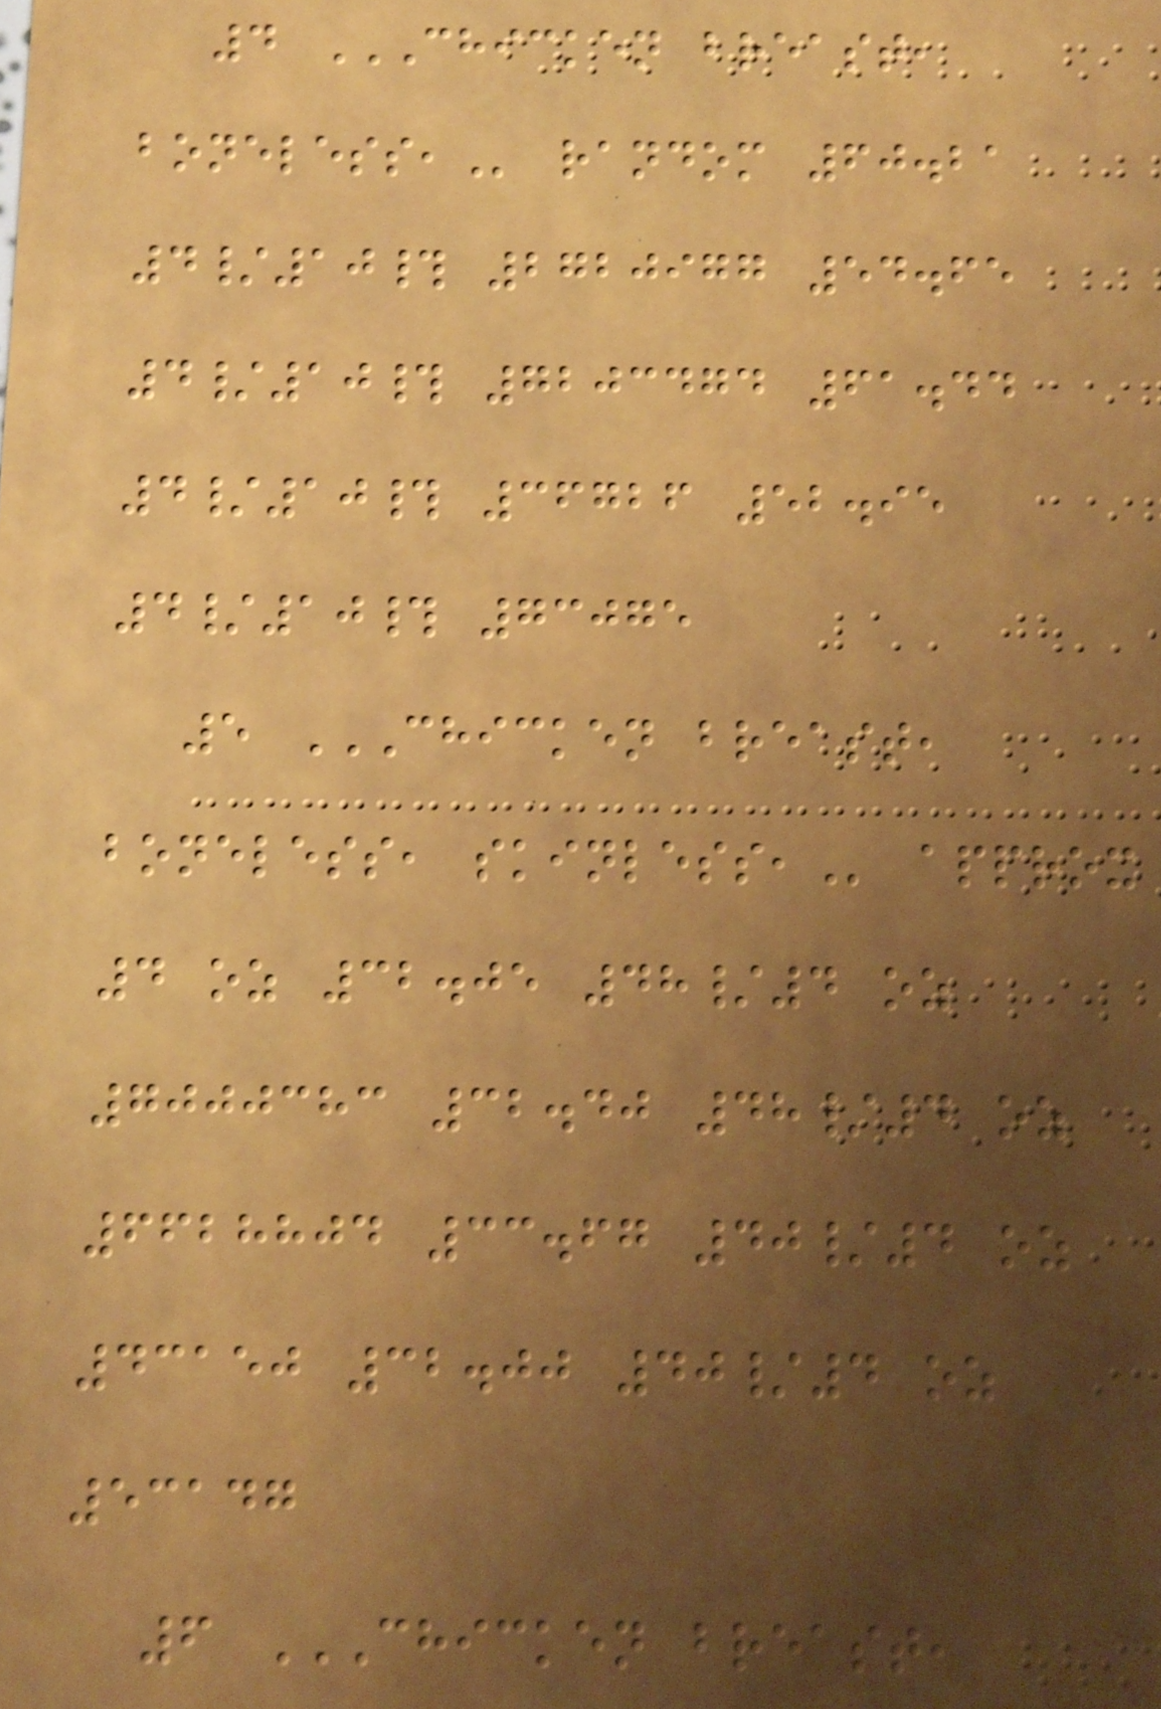4 CHICKEN BREAST,
BONELESS, random 60.21
4/10# 2720977 54.65
4/10# 7203474 61.44
4/10# 36726 52.95
4/10# 73075
5 CHICKEN BREAST,
BONELESS, SKINLESS, approx
4 oz 32.05 48/4 oz
7000383 32.40 48/4 oz
6628804 33.67 40/4 oz
43150 32.00 40/4 oz
53147
6 CHICKEN BREAST,
